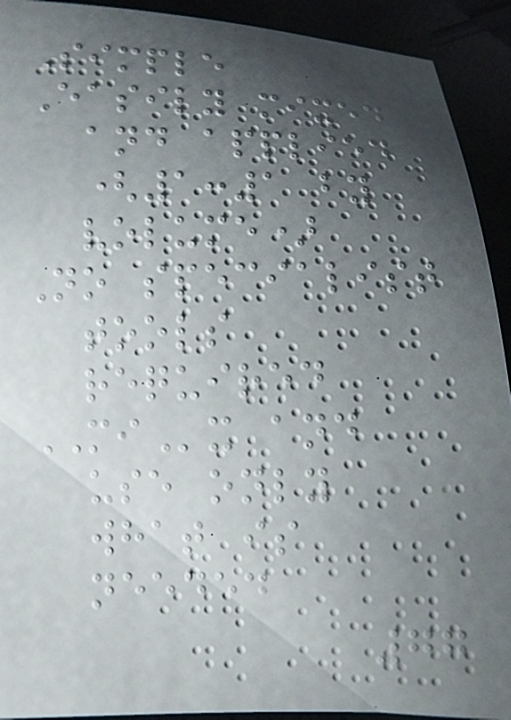Simple
Easily mixed
and applied
(1:1 by
volume)
No specialist
tools
required
MIx and
use only
what is
needed
77
